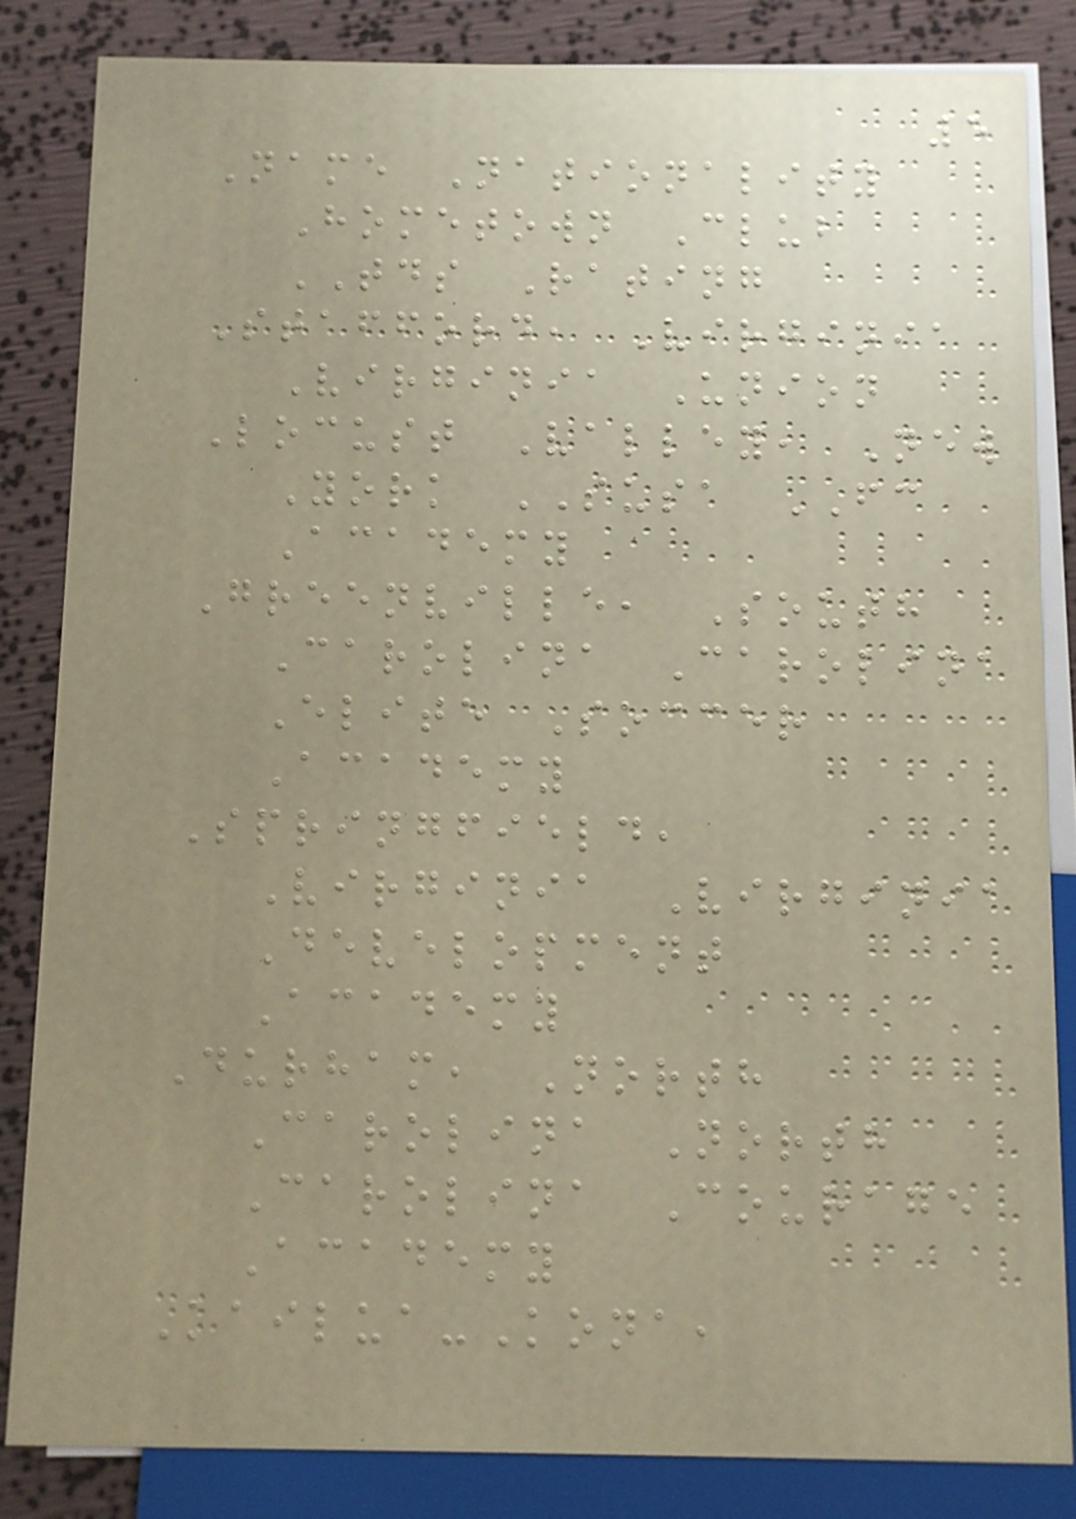5
Name Nationality
Hometown Club
TDS Rating
Stafford, Virginia
Virginia Union
Locust Valley, New
York SUSA FC
Academy
Greenville, South
Carolina Carolina
Elite Soccer
Academy
Springfield,
Virginia Virginia
Development
Academy
Durham, North
Carolina North
Carolina Courage
Academy
Kailua-Kona,
